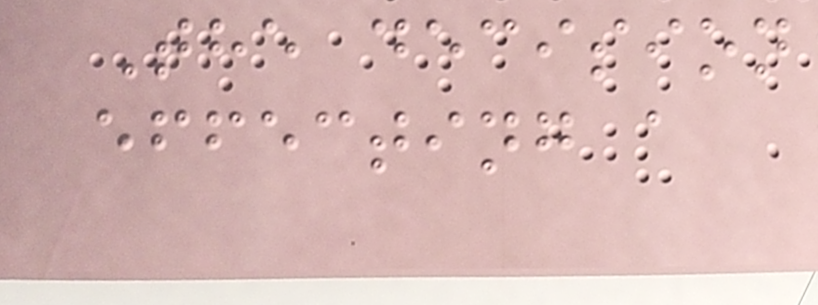The decision
effecting a
